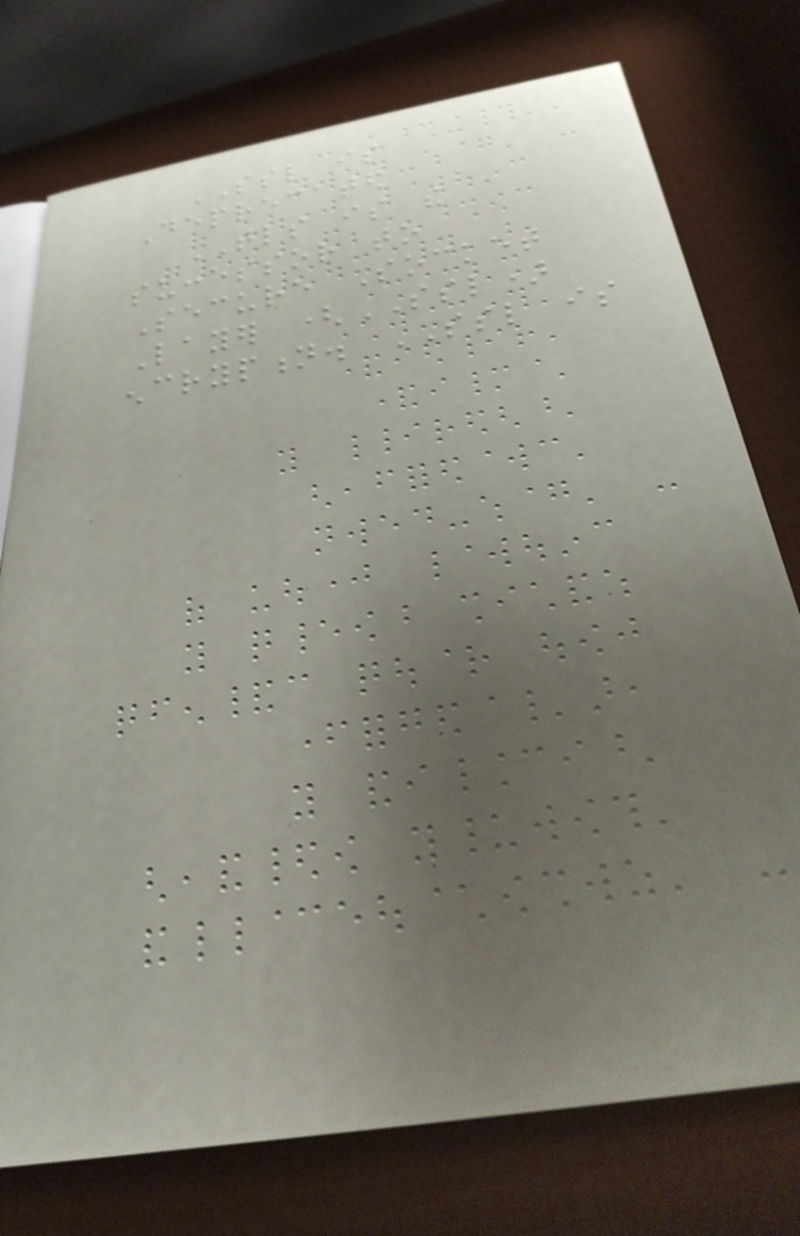SSL is
Deprecated
TLS is the
successor to
Secure Socket
Layer (SSL)
encryption. SSL is
